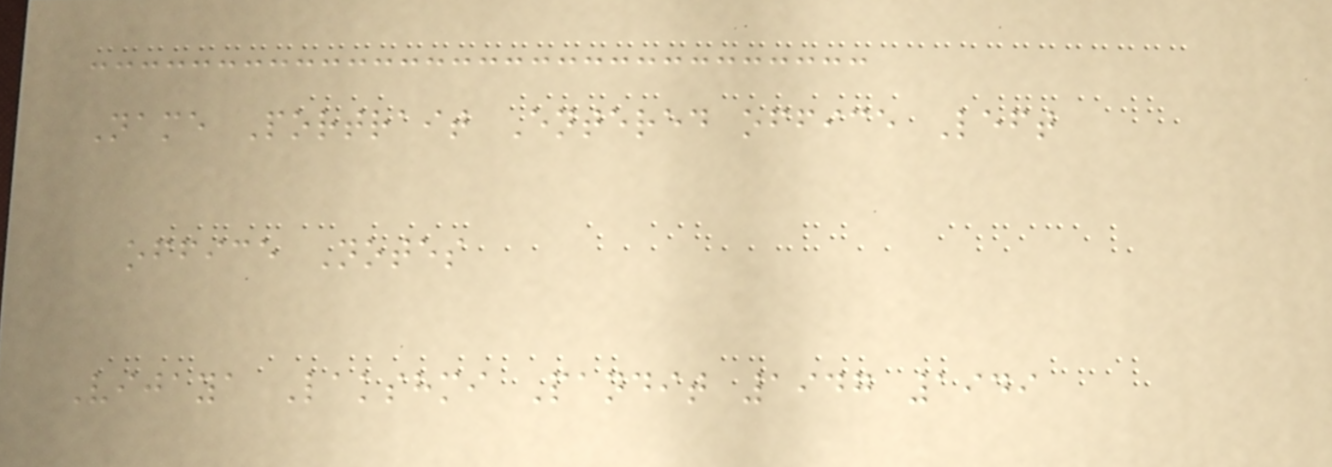Name Portrait Entered office Left
office Notes
Vijaya Lakshmi Pandit 1947 1949
